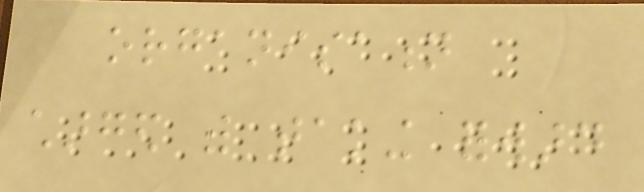organisation
charged with taking forward
